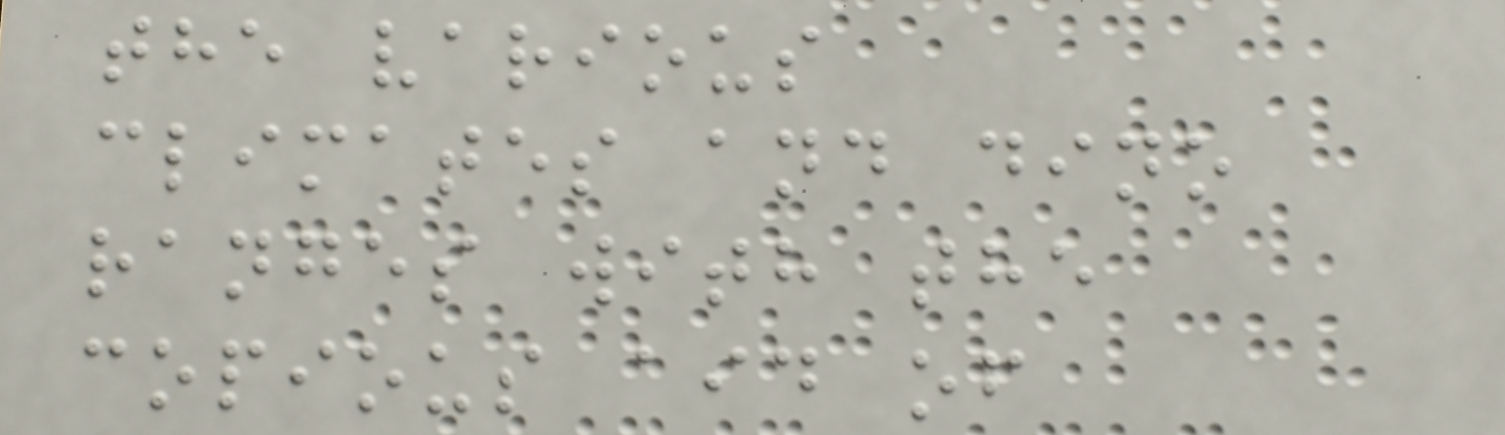the various
climates and dino
ranges with the
copious aid of
